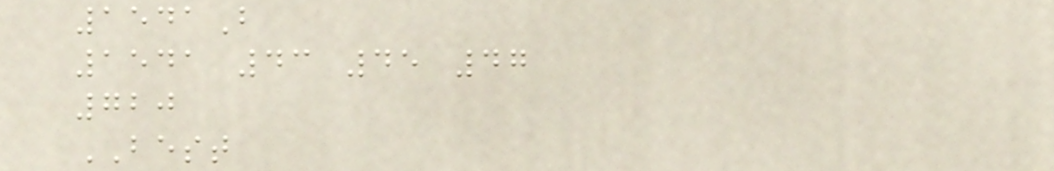1541B
1541 43 45 47
720
BEST
